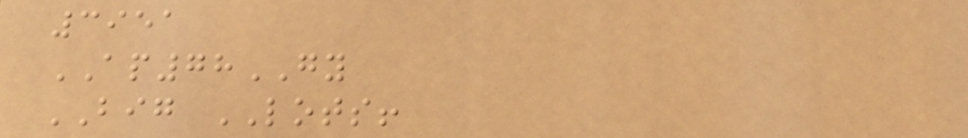3951
AP78GY
BIG LOTS!
